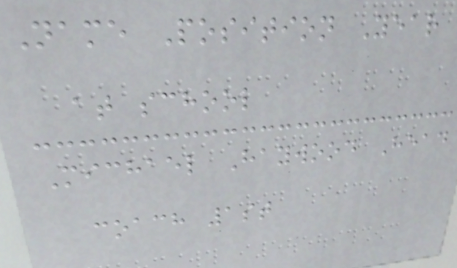Name Position Year
at school
Michael Haywood Head
coach 1st
